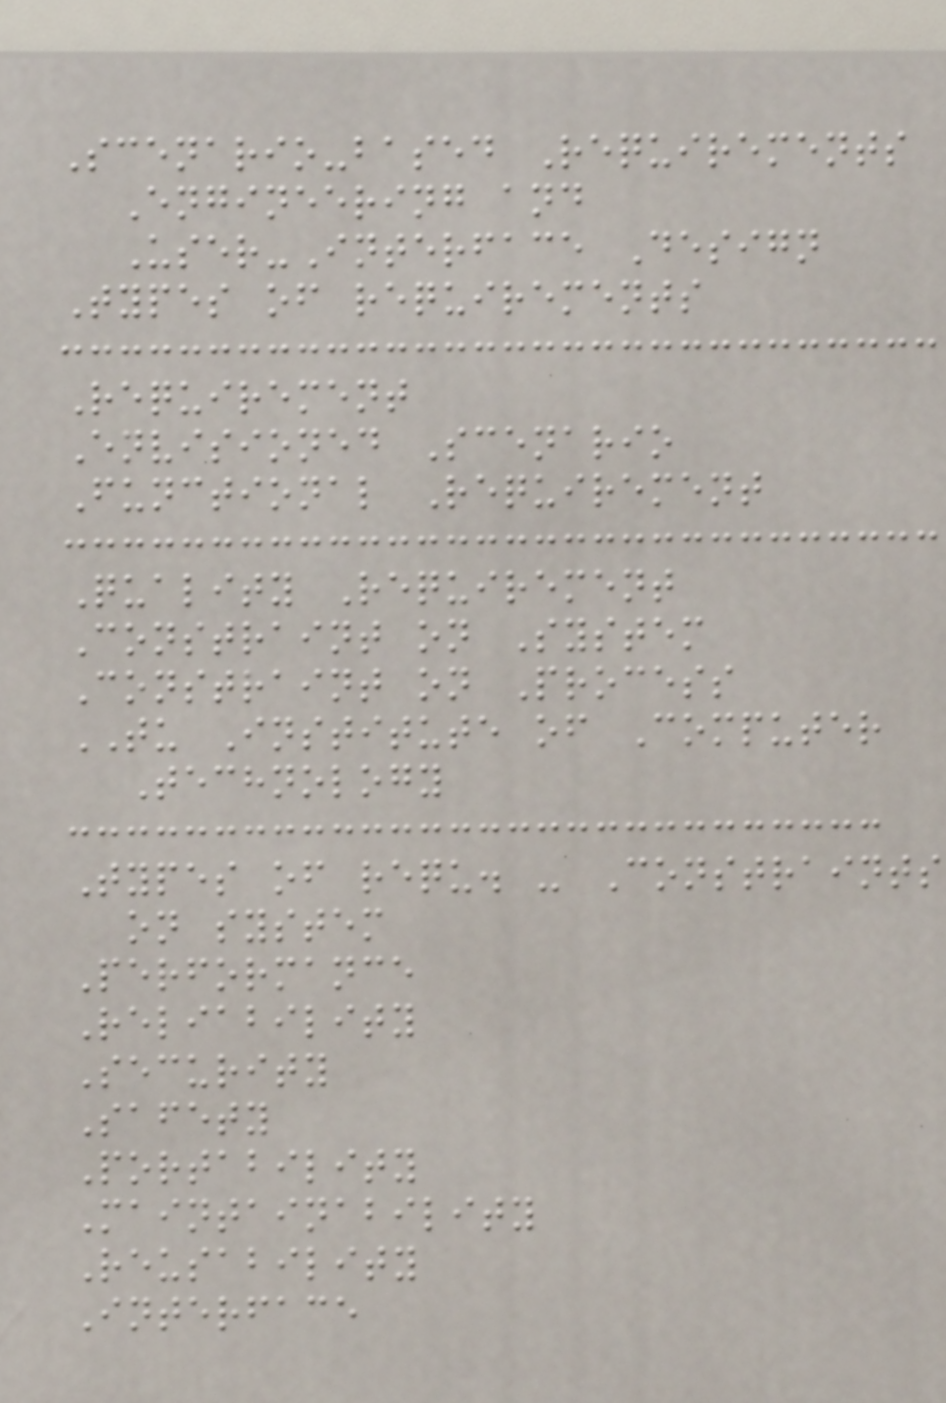Scenario-based Requirements
Engineering and
User-Interface Design
Types of requirements
Requirement
Envisioned Scenario
Functional Requirement
Quality Requirement
Constraint on System
Constraint on Process
TU Institute of Computer
Technology
Types of requ. - Constraints
on system
Performance
Reliability
Security
Safety
Portability
Maintainability
Reusability
Interface
